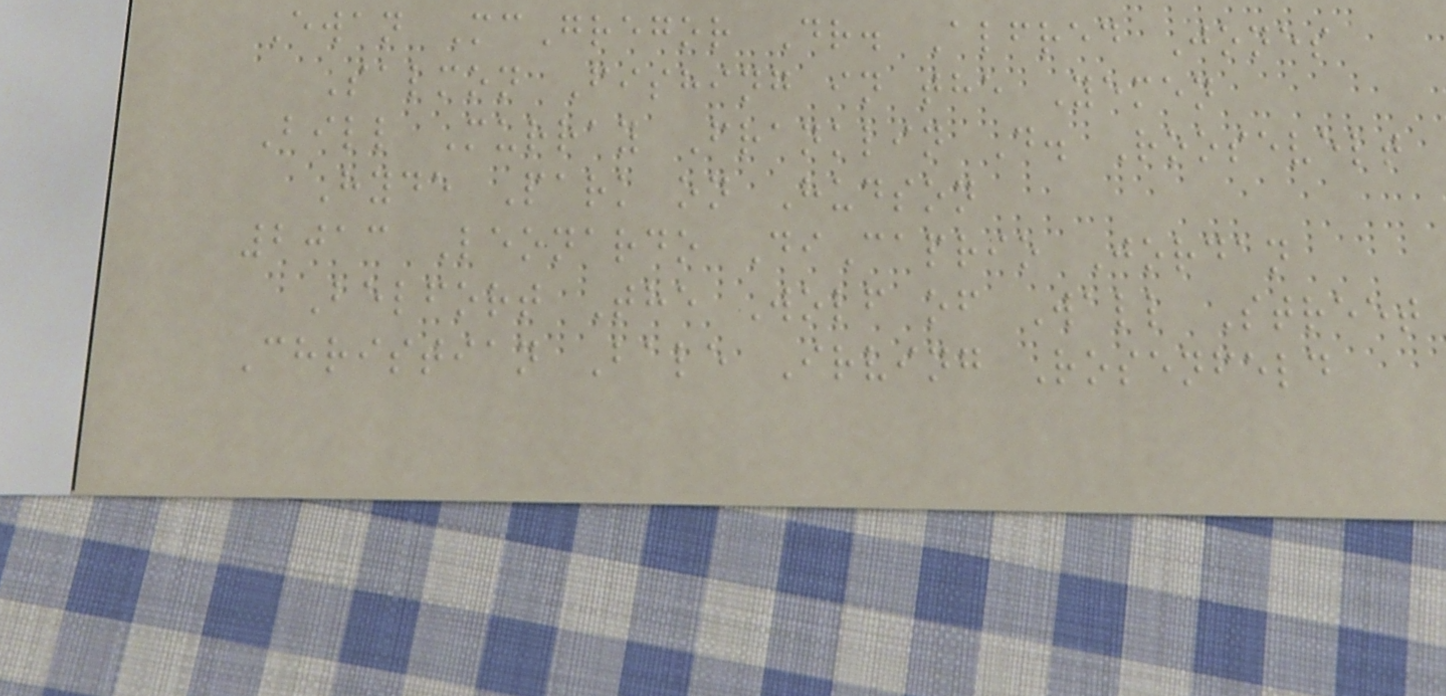Ewan McGregor Dr. Alfred Jones
Salmon Fishing in the Yemen
Bill Murray Franklin D. Roosevelt
Hyde Park on Hudson
2013 Leonardo DiCaprio Jordan
Belfort The Wolf of Wall Street
Christian Bale Irving Rosenfeld
